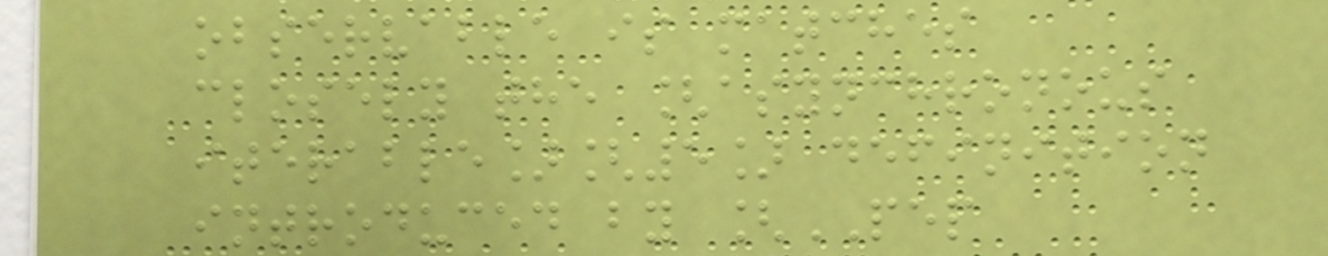observable is matches
closely the [asynchronous
iterable][5] definition
introduced by [PEP
